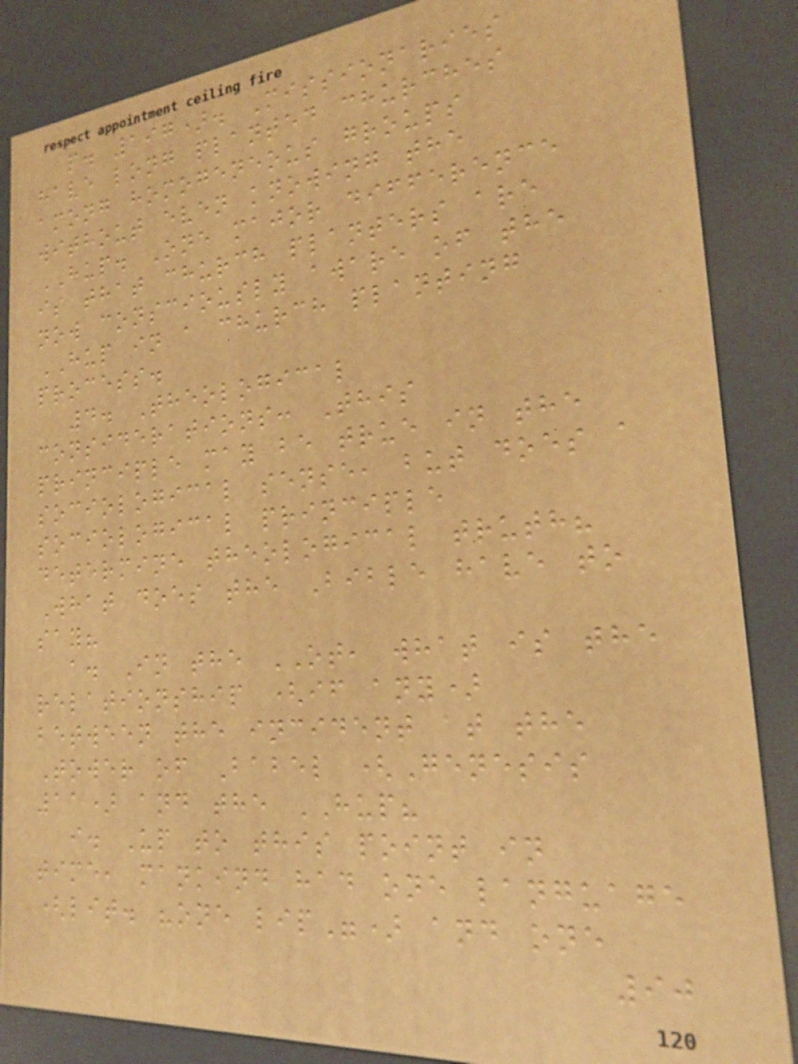p. 197). Missionaries
have long planted churches
among homogeneous groups
without even knowing the
HUP. One major difference
is that church planters are
now consciously aware of the
HUP in a church planting
process.
4. Theological
considerations: This
principle may be true in the
sociological sense, but does a
sociological principle
determine theological truth?
What does the Bible have to
say?
a. In the OT, what is the
relationship (if any)
between the incident at the
Tower of Babel (Genesis
11) and the HUP?
i. Up to this point in
time, mankind had one language
(lit. "one lip") and one
90
